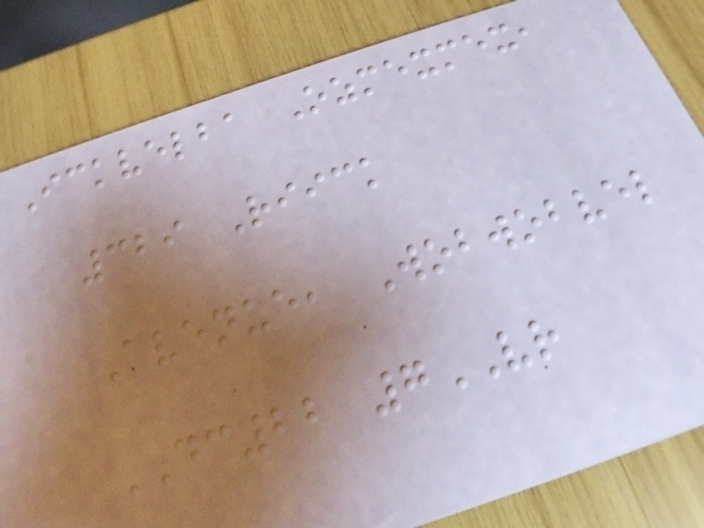Ickvelba Ozmexmex,
329 Riick
Avenue, Wobwobvel
DC22 7VR
